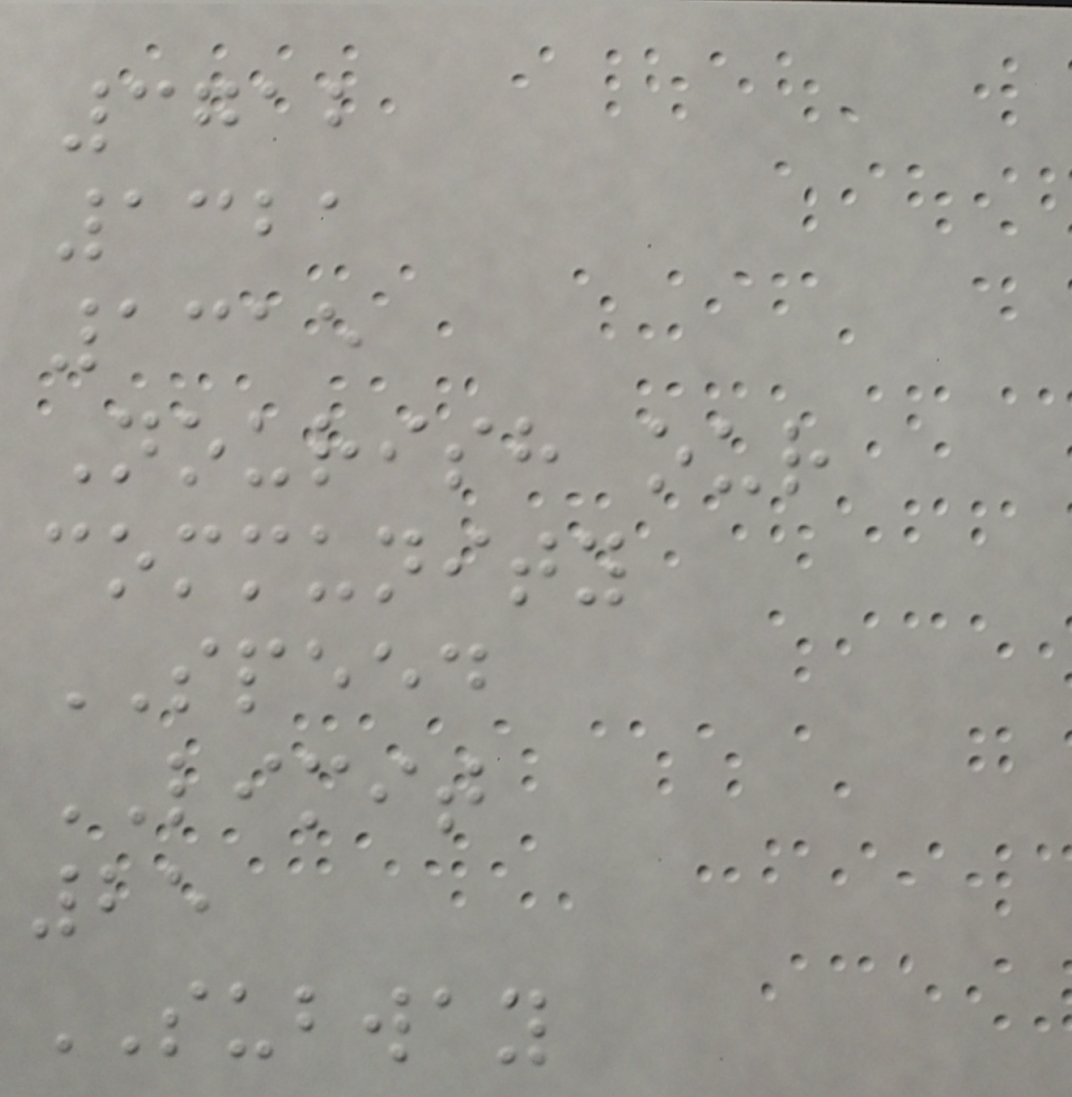3712
1321
1315
Nourish our
community
SPEED
LIMIT
25
SUBWAY
